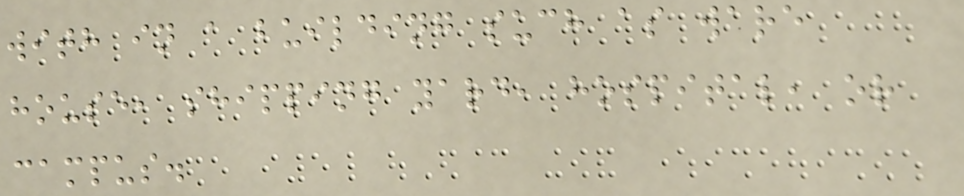with in a building such as ware
house, shipping yard, hospital, or
campus.
